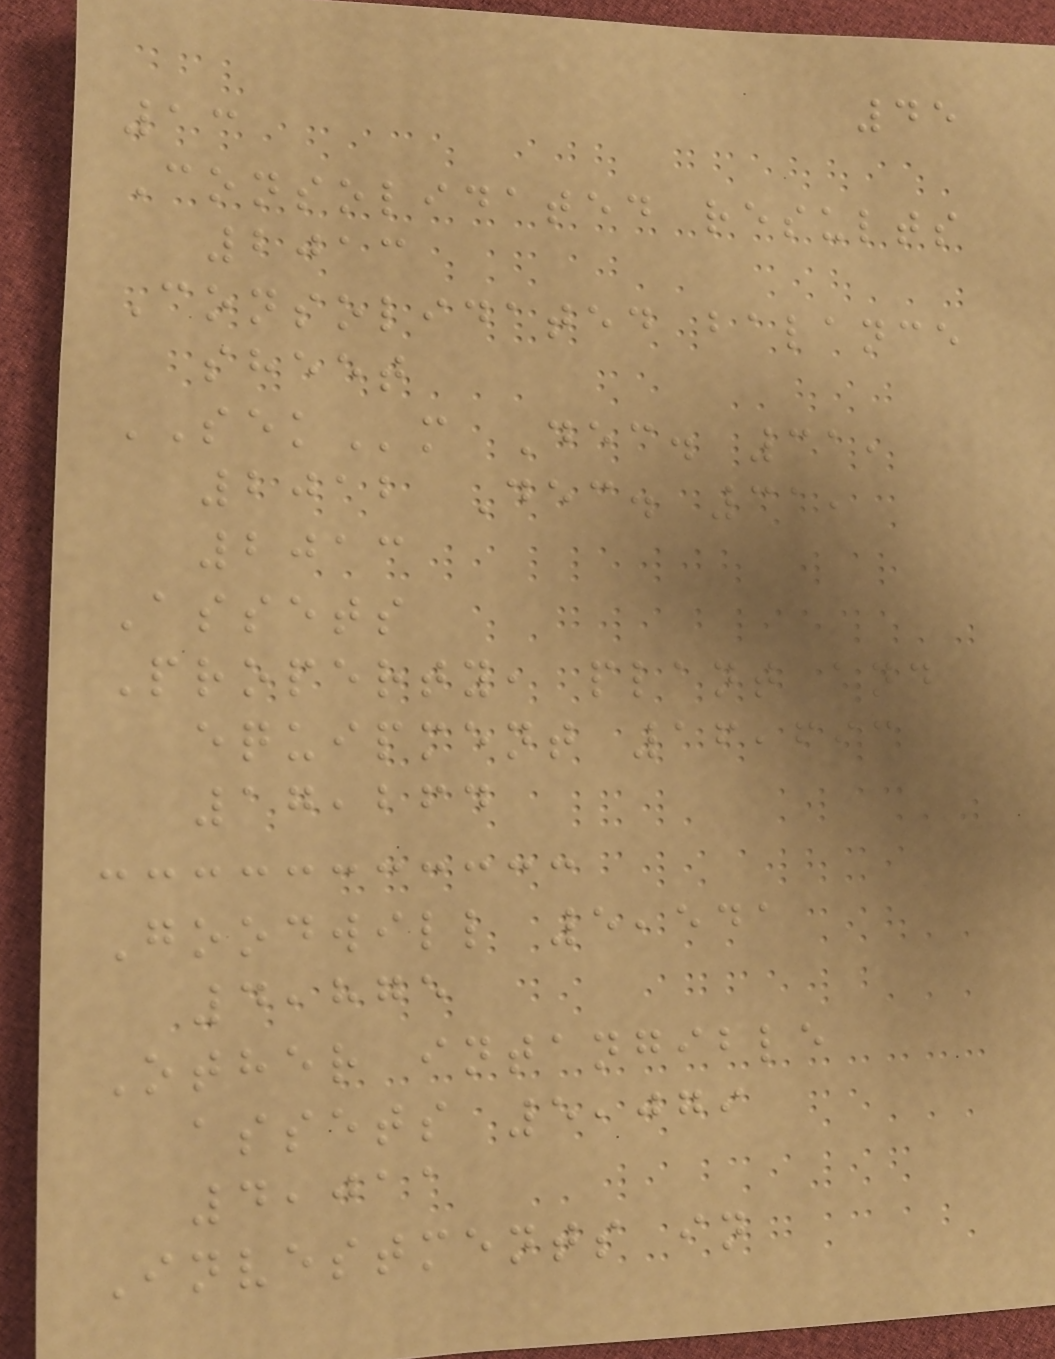45
13
Consolidated results
2013
Consolidated balance
sheet
SEKm Dec. 31,
2012 Dec. 31,
2013
Assets
Property, plant and
equipment 16,693
17,264
Goodwill 5,541
4,875
Other intangible
assets 5,079
4,011
Investments in
